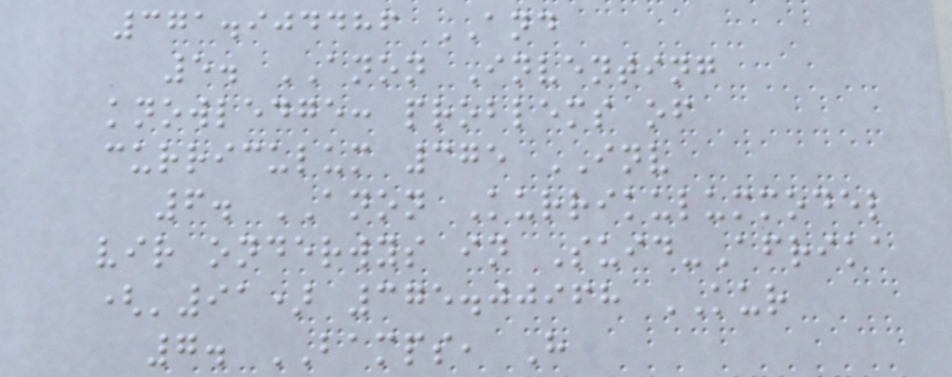371.904486 AND
5. ANON Inventing
knowledge: problems of
curriculum 375 INV
6. ANON Kurrikulummodel
vir onderwys in Suid-Afrika
('91) 375.00968 KUR
7. BAMPS, H
